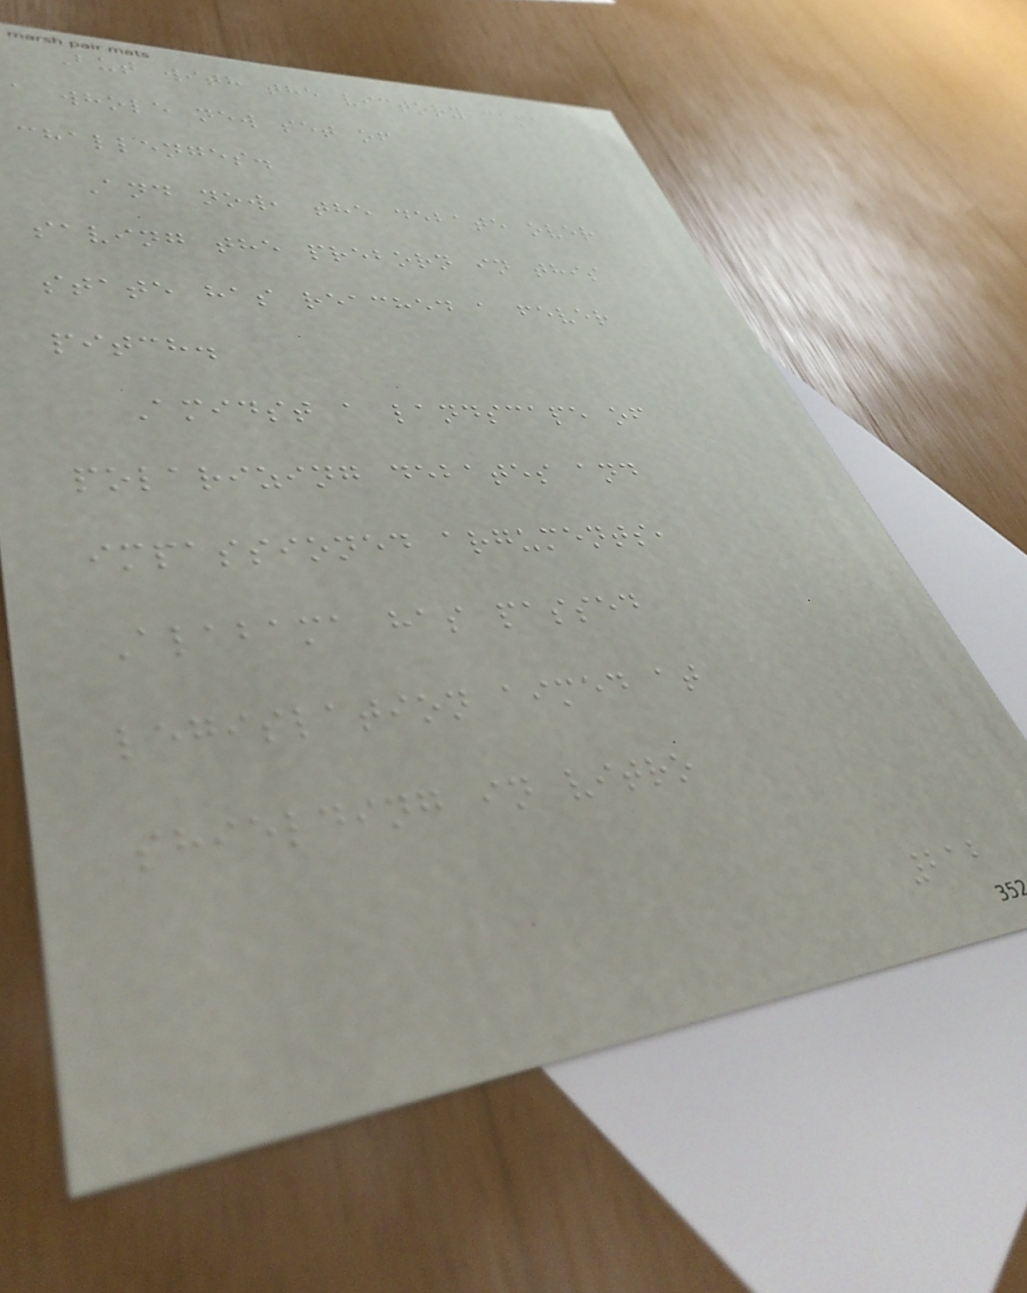But with the victory came
a whole new set of
challenges.
And now, the debate over
saving the preborn in this
state has reached a fever
pitch.
Amidst a landscape of
polarizing debates and
impassioned arguments,
Alabama has passed
legislation aimed at
shielding in vitro
212
